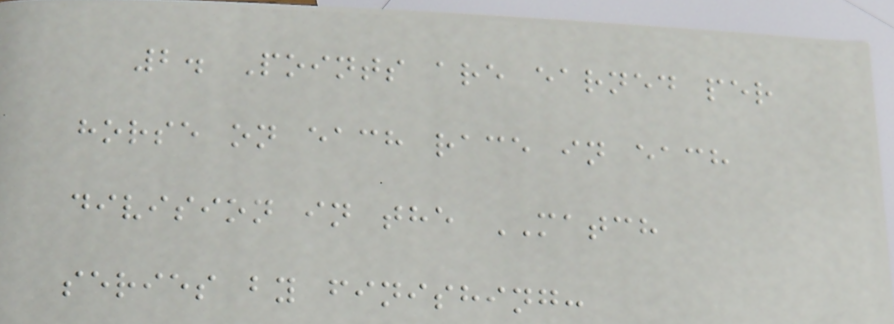2. Points are earned per
horse on each race in each
division in the MATCH
series by finishing:
